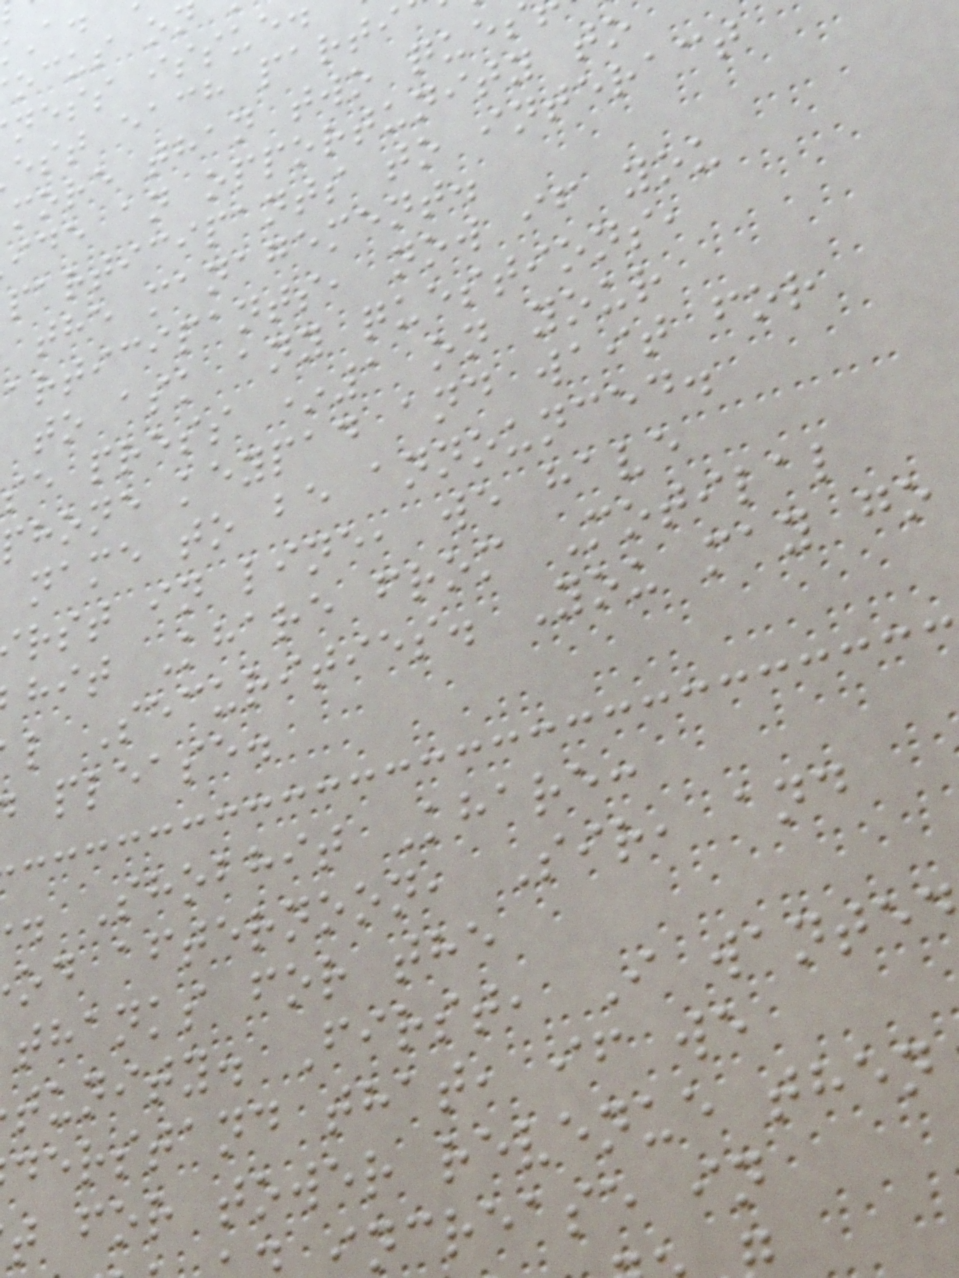ness issue
est each parti
more than two ques
ide an opportunity to
participants to interact
the management.
articipants, now if you
to ask any questions,
se press *1 on your
phone keypad and wait for
name to be announced.
rst in line, we have
hit Khare from Motilal
l Securities. You may go
please.
. Shobhit Khare:
od afternoon, Sir, and
thanks for the
tunity. First, I wante
derstand that, if we
t for tower revenue then
ncrease in
